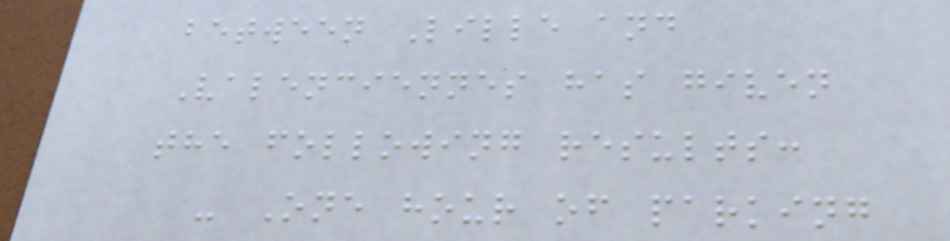between Lille and
Valenciennes has given
the following results:
- One hour of parking
